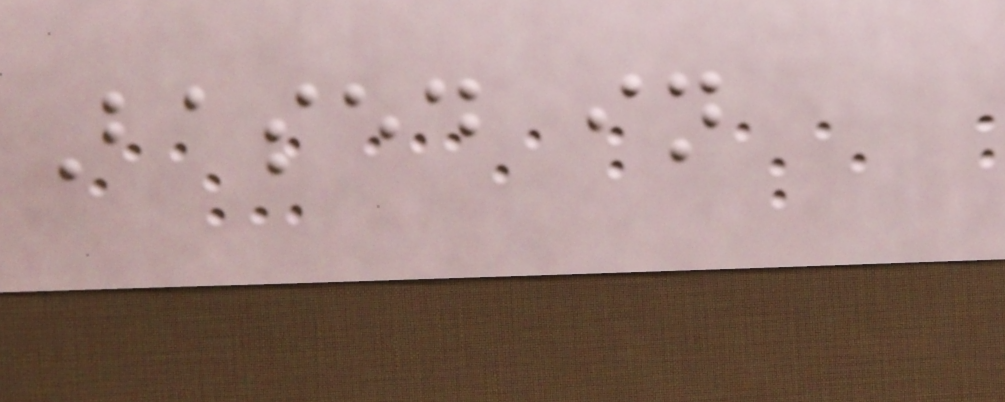Based in
